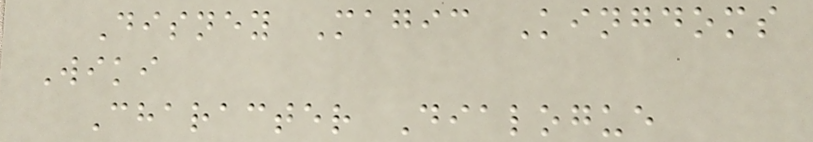Disney Magic Kingdoms
Wiki
Character Dialogue
